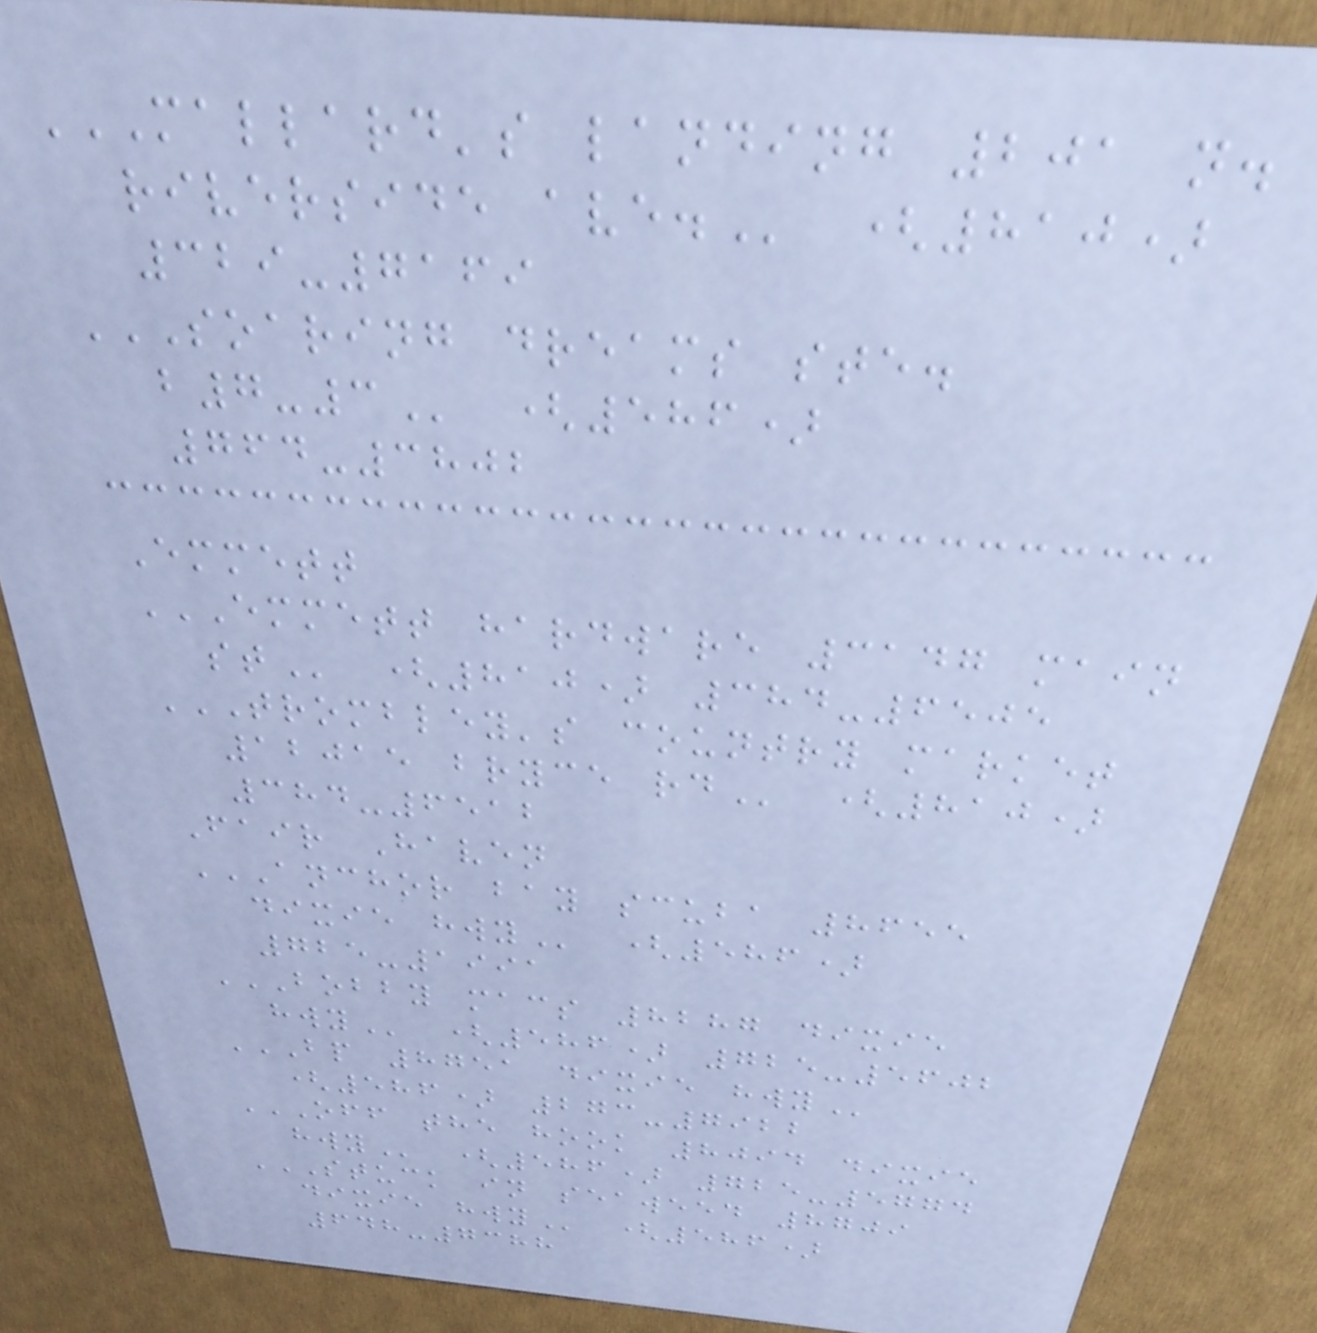MALLARD'S LANDING 201 N.
RIVERSIDE AVE. (810)
329-7169
SOARING DREAMS STE.
B7-3 (586)
764-3802
Emmett
EMMETT HARDWARE 3147 MAIN
ST (810) 384-6505
TROMBLEY'S COUNTRY MARKET
12015 BRYCE RD (810)
384-6512
Fair Haven
ANCHOR BAY SCUBA 8655
DIXIE HWY (586)
725-1991
BOBBY MACS 8287 DIXIE
HWY (586) 725-5602
BP 8751 DIXIE HWY
(586) 273-7922
OFF THE HOOK 8094 DIXIE
HWY (586) 725-5774
STUCK IN SEAWEED 8709
DIXIE HWY (586)
648-7388
